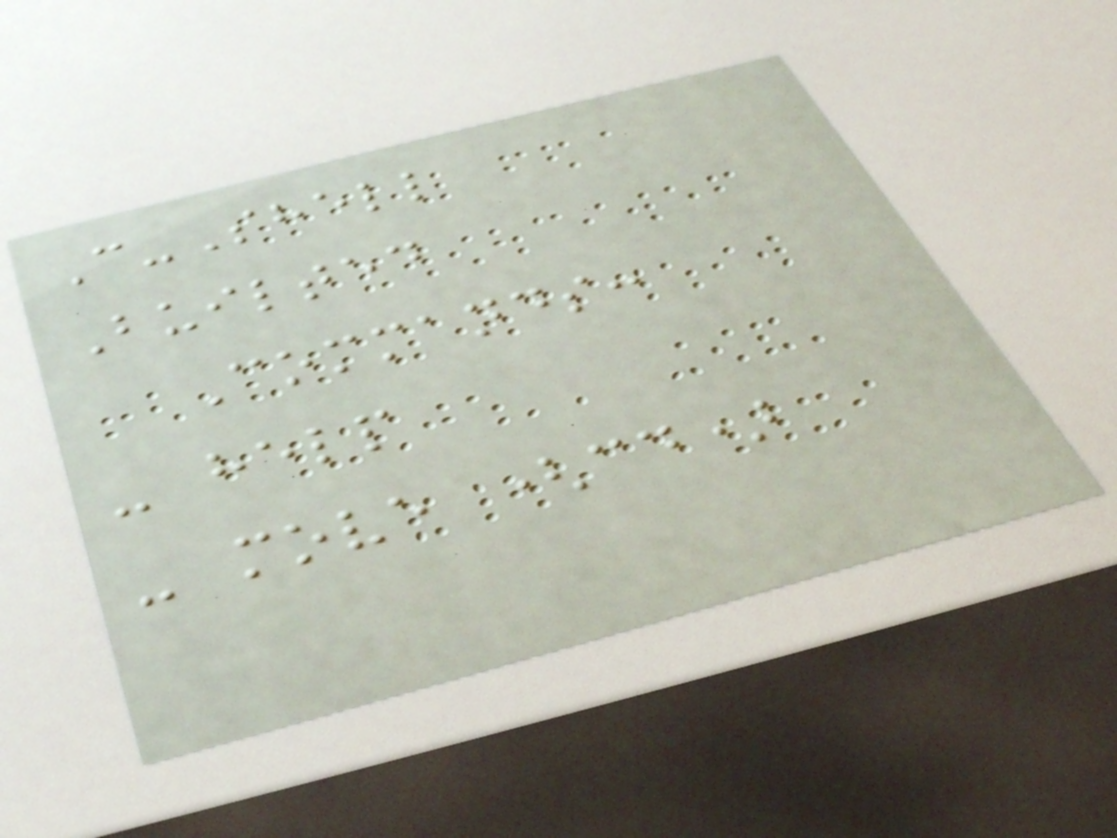C-Shell
Builted
Commands:
- help
- move (cd)
